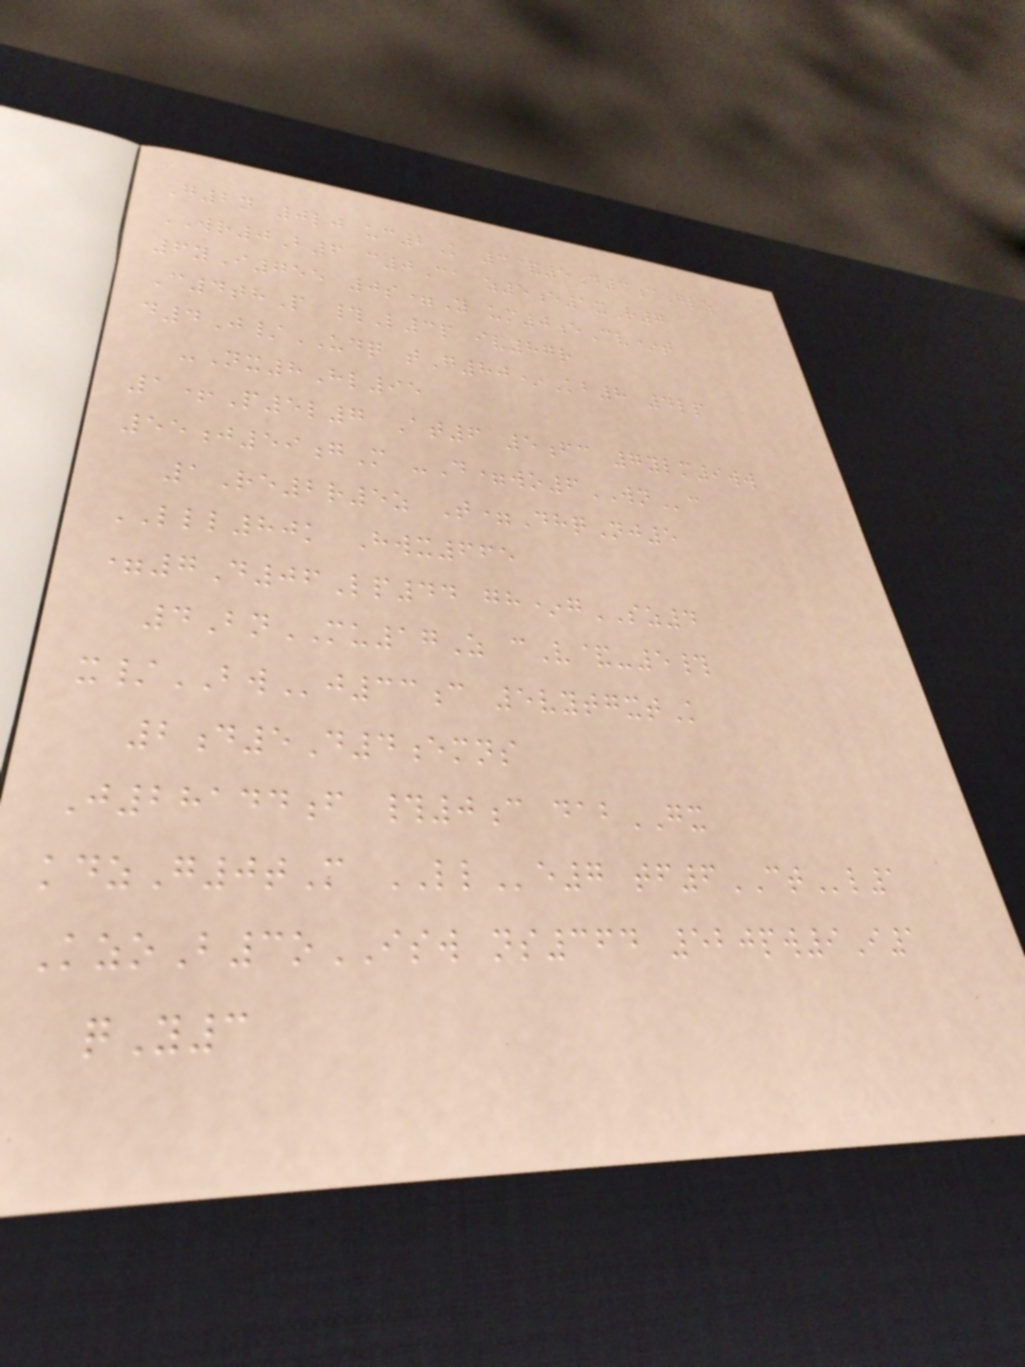G2n 0lj uc2K 3&5D3cGlz
WR0B6 c0Ca z5e1xR7
6yI755 0s=Y um0eCv*t
C4thP #L3p iv87r
d4J/UDQ tG80*Kb8 4lp
-Nx8Hl95
1+P5l7 At6 5fc 7ylm9ww
55j59gM -D=wo6WNc
1Re2r5z T=DhqNj5
LLL80k Hwx665
=7D06Lp44 gh*gSZ4
4BnMU17Z cV&-5#
x/BWj33c 5vytgxtK
2d5D4emns
J28144f #0c dabGX
kdzG0tM LLe7 tf6CTl1
KzoB3oISW ns364 520pw9I1
qY3
